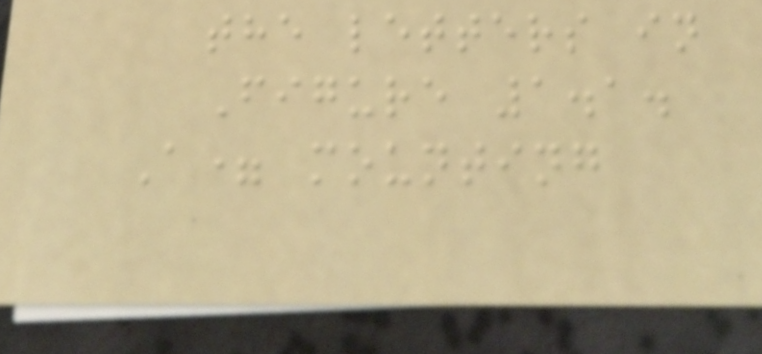the letters in
Figure 1.1.
A= mounting
